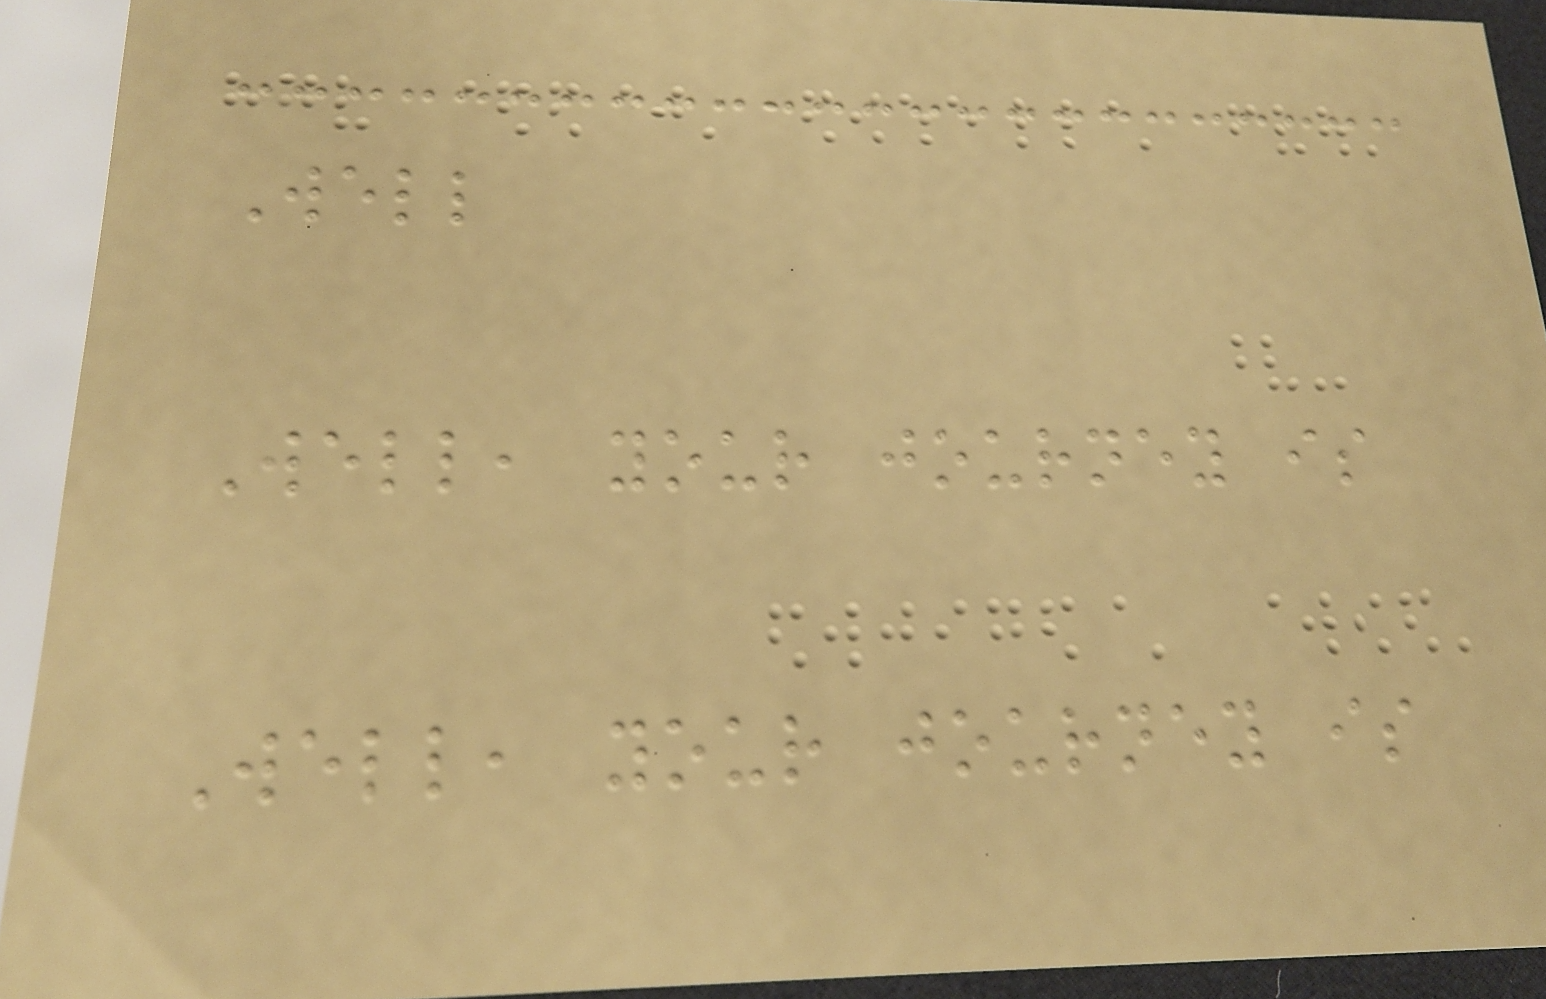Well
Well, your journey is
Well, your journey is
